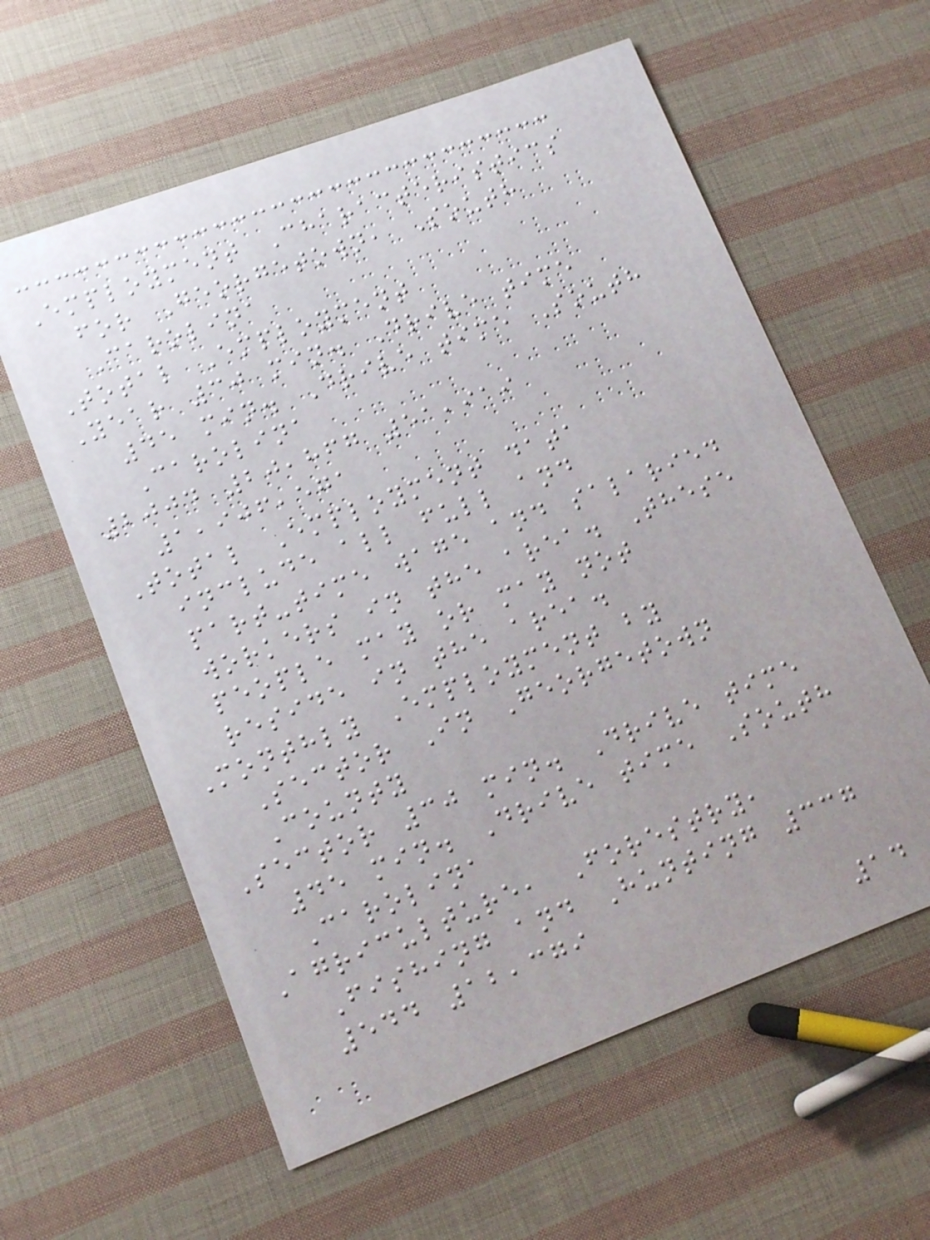Employment Characteristics
for Georgetown, South
Carolina
Total Employment
Year 30 min. Drive time
45 min. Drive time South
Carolina
2004 20,867 51,919
1,906,571
Total Employment data
include all full and
part-time wage and salaried
workers in the area. These
people may or may not
reside in the area.
Monthly Employment by
Sector In Georgetown
County
Sector 30 min. Drive time
45 min. Drive time South
Carolina
Agriculture, Forestry,
Fishing and Hunting 337
544 12,379
14
